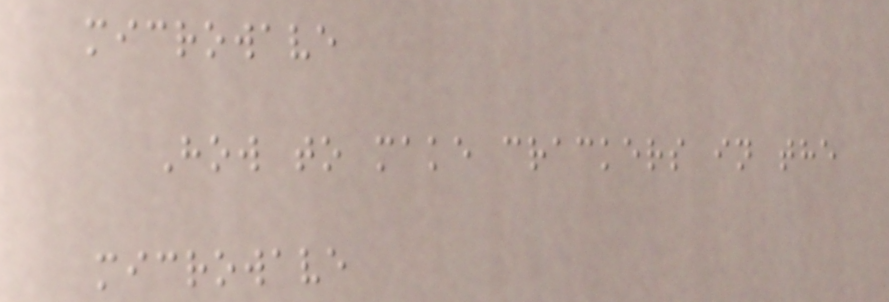microwave
How to make crackers in the
microwave
